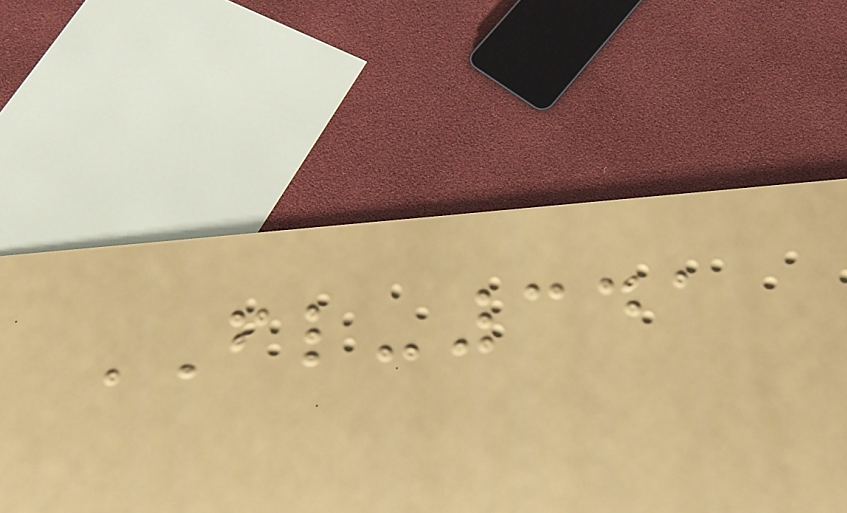FL-341
